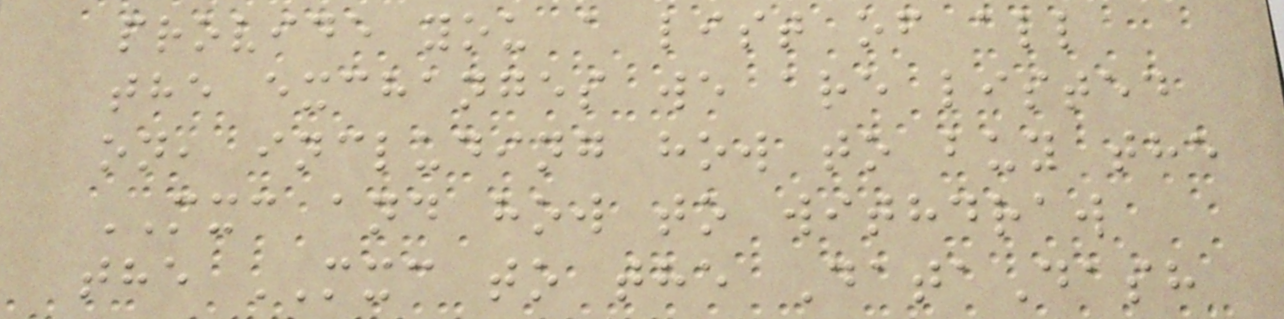provide you a list of all
the exchanges we are listed
on, including how to buy the
MXC and how to withdraw
the MXC to the DataDash
